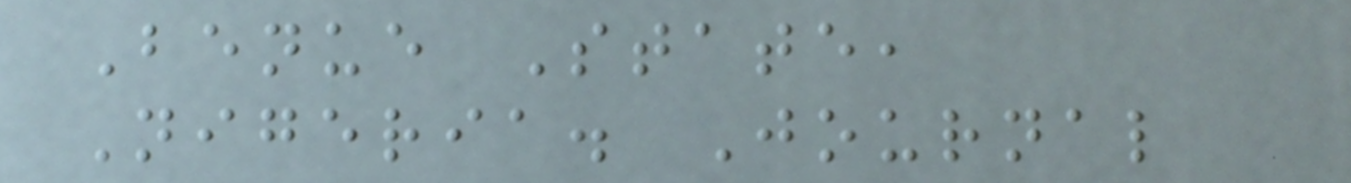Benue State,
Nigeria. Journal
